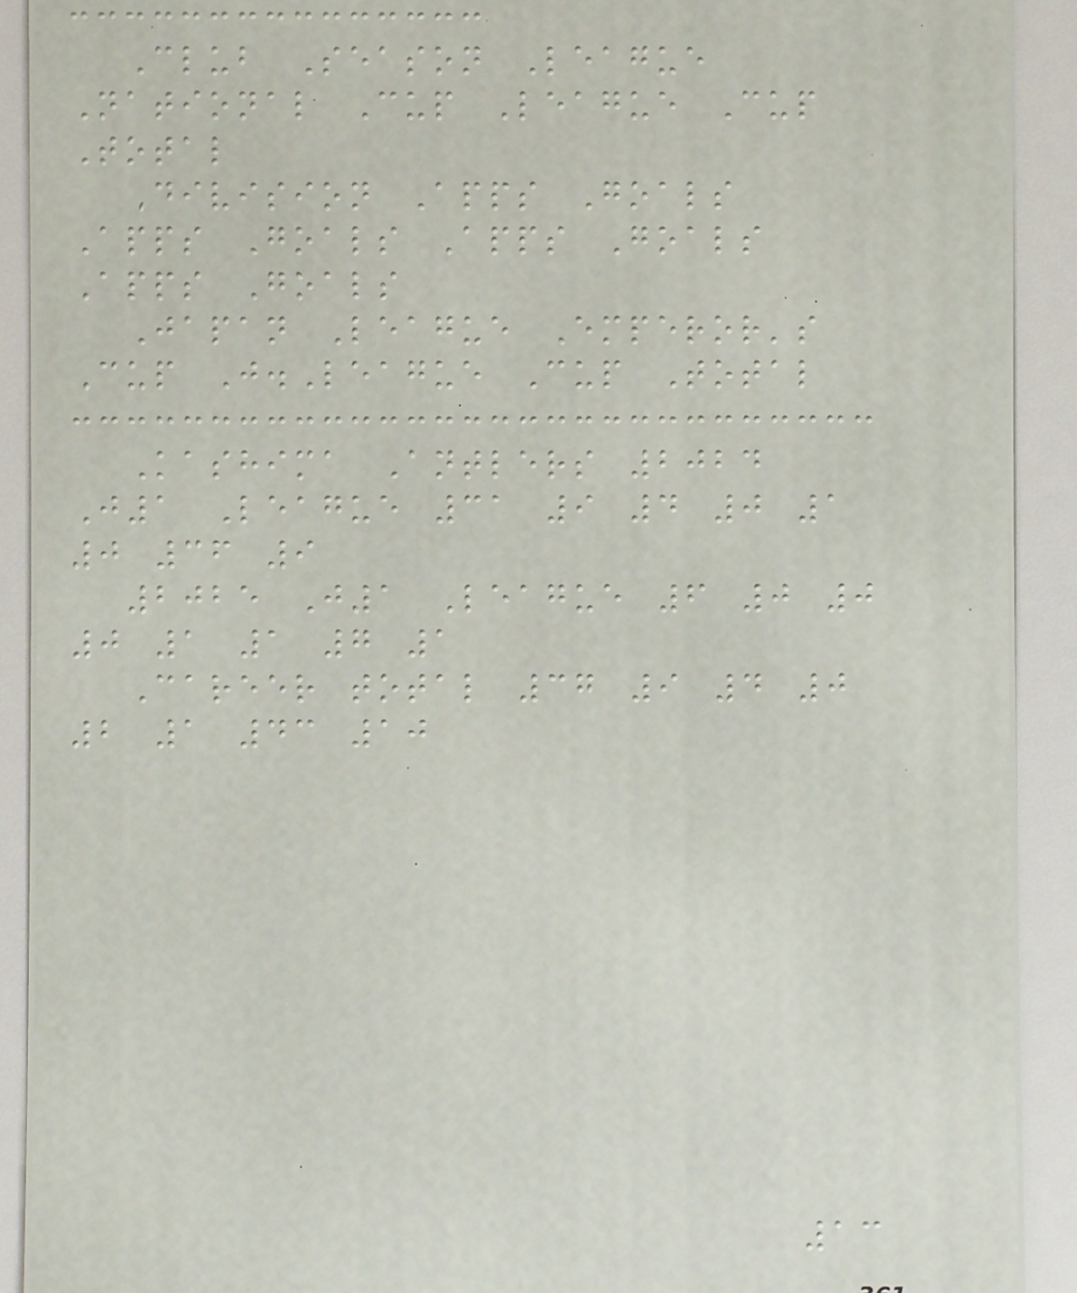Club Season League
National Cup League Cup
Total
Division Apps Goals
Apps Goals Apps Goals
Apps Goals
Japan League Emperor's
Cup J.League Cup Total
Kashima Antlers 2024
J1 League 31 9 4 0 1
0 36 9
2025 J1 League 6 0 0
0 1 1 7 1
Career total 37 9 4 0
2 1 43 10
13
